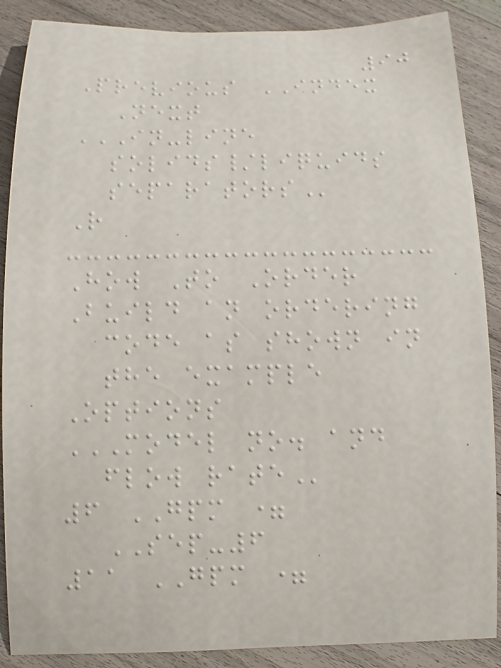90
Previous INDEX
Next
IN-LINE
SOLIDS/LIQUIDS
SEPARATORS
R
How To Order
Build an ordering
code as shown in
the example
Options
MODEL NO. AND
FLOW RATE
6 GPM =
SEP-6
11 GPM =
